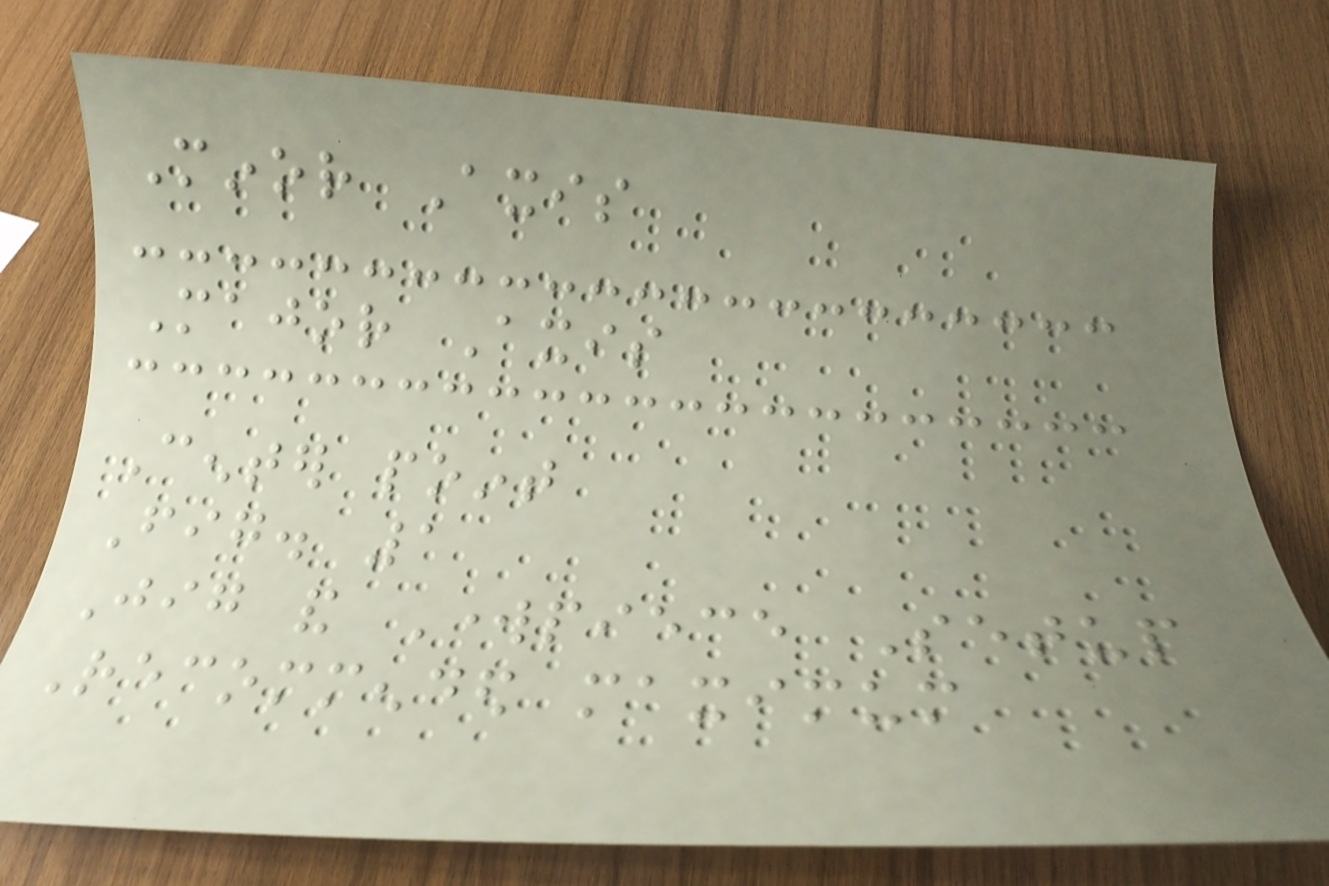Minor Axis
Major Axis
Center point
Fig. 1
Jig and Workpiece Setup
Recommended maximum
